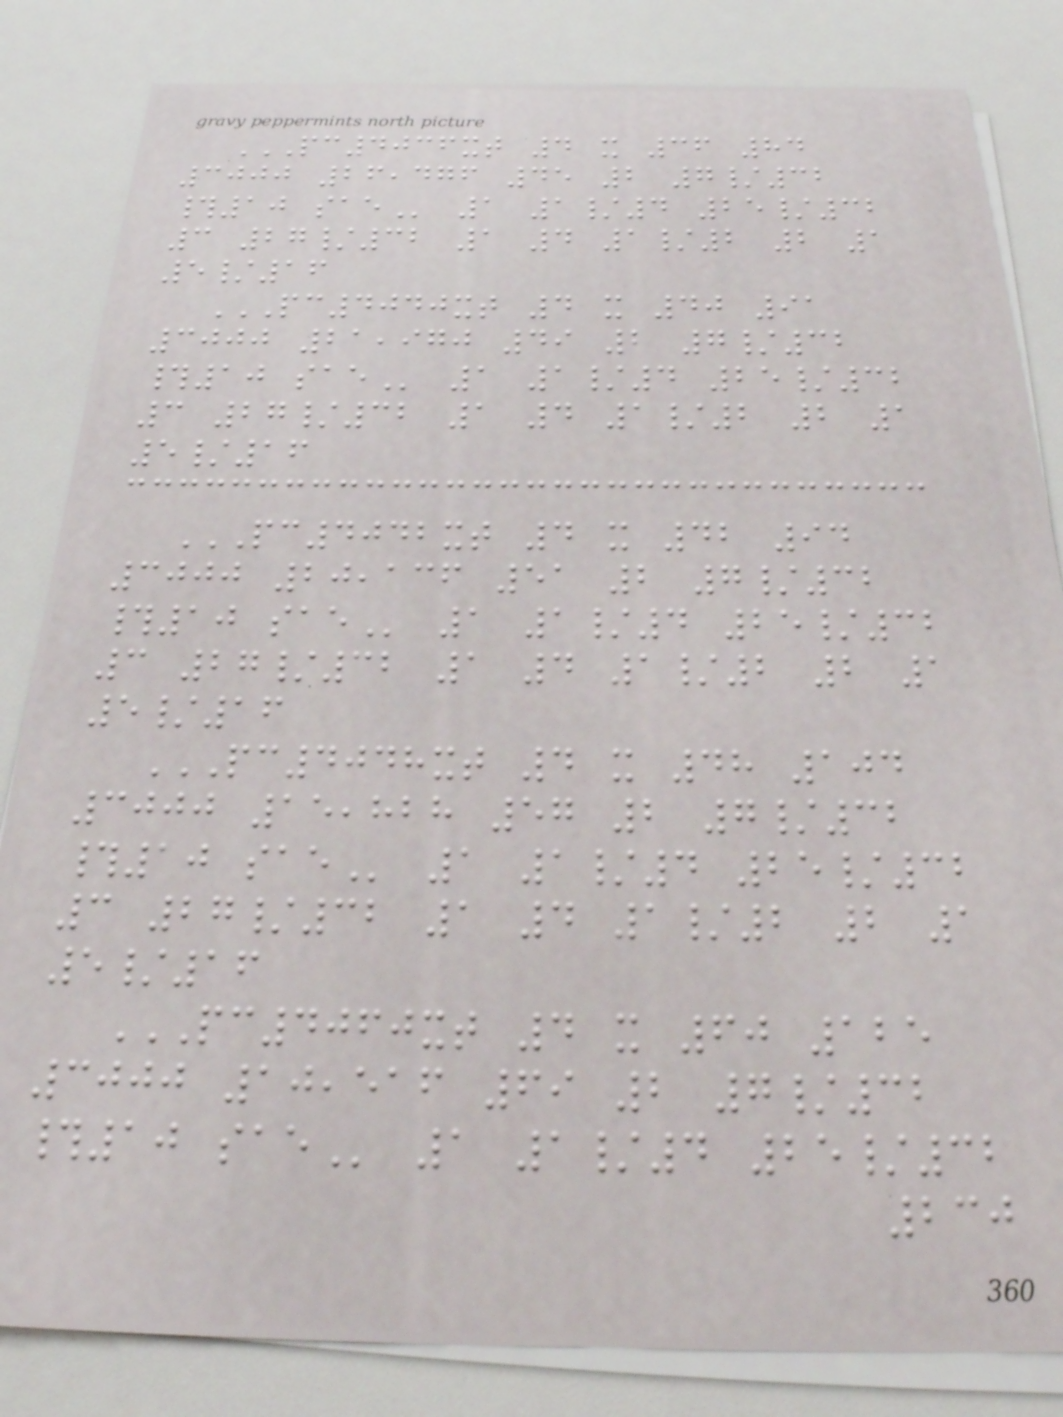PC4036XT 4 X 36 84
3000 26,476 45 2 7/32
#10 SAE 1 1/4 25/32
3 27/32 1 4 1/2 2 1
5/16
PC4040XT 4 X 40 91
3000 21,970 49 2 7/32
#10 SAE 1 1/4 25/32
3 27/32 1 4 1/2 2 1
5/16
PC4042XT 4 X 42 94
3000 20,136 51 2 7/32
#10 SAE 1 1/4 25/32
3 27/32 1 4 1/2 2 1
5/16
PC4048XT 4 X 48 104
3000 15,828 57 2 7/32
#10 SAE 1 1/4 25/32
3 27/32 1 4 1/2 2 1
5/16
PC4060XT 4 X 60 125
3000 10,516 69 2 7/32
#10 SAE 1 1/4 25/32
230
